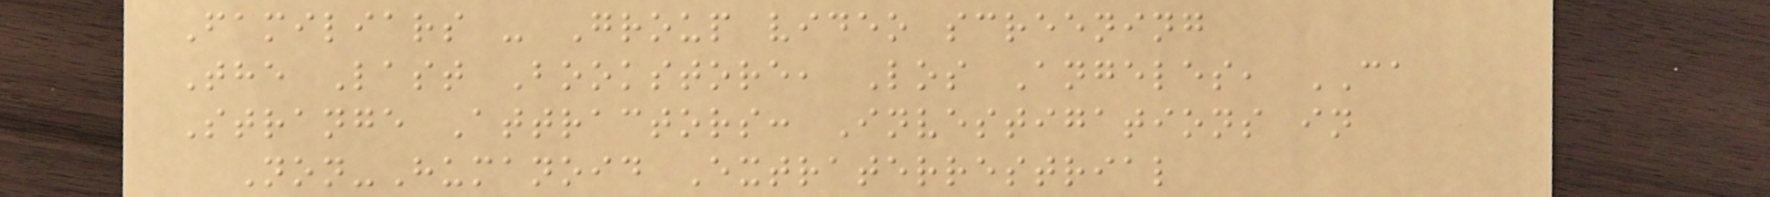Familiars - Group video screening
The Last Bookstore, Los Angeles, CA
Strange Attractors: Investigations in
Non-Humanoid Extraterrestrial
